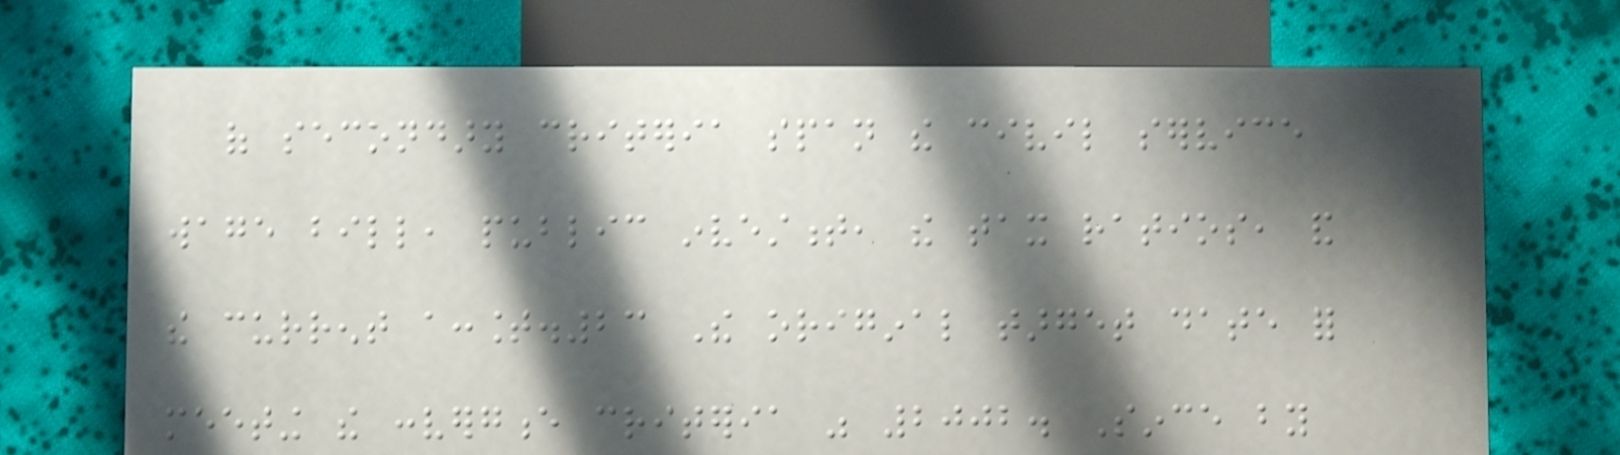of secondary criteria span the civil service
wage bill, public investment, the tax ratios, and
the current account.23 The original target date for
meeting the convergence criteria was 2002. Since by
